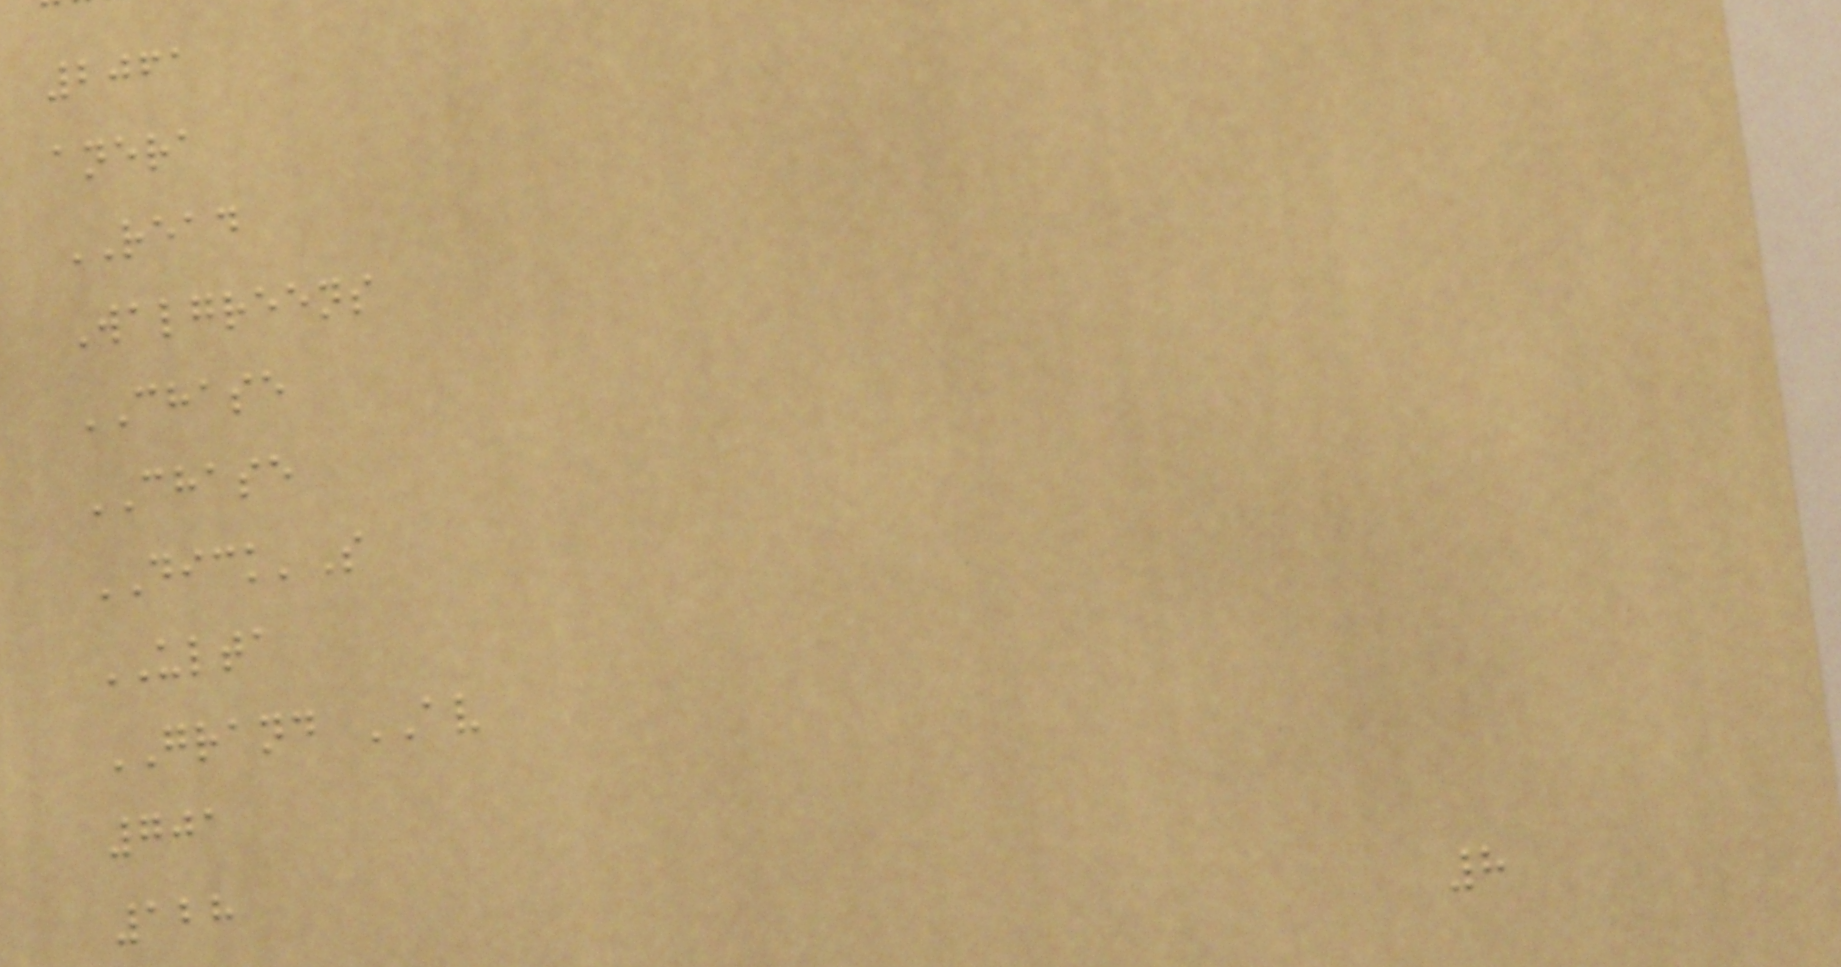2061
anera
READ
Walgreens
CHASE
CHASE
DICK'S
ULTA
GRAND AV
701
128
8
